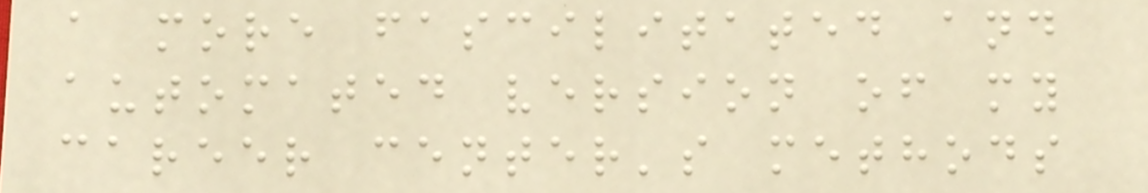a more fascilitated and
automated version of my
career center's methods
